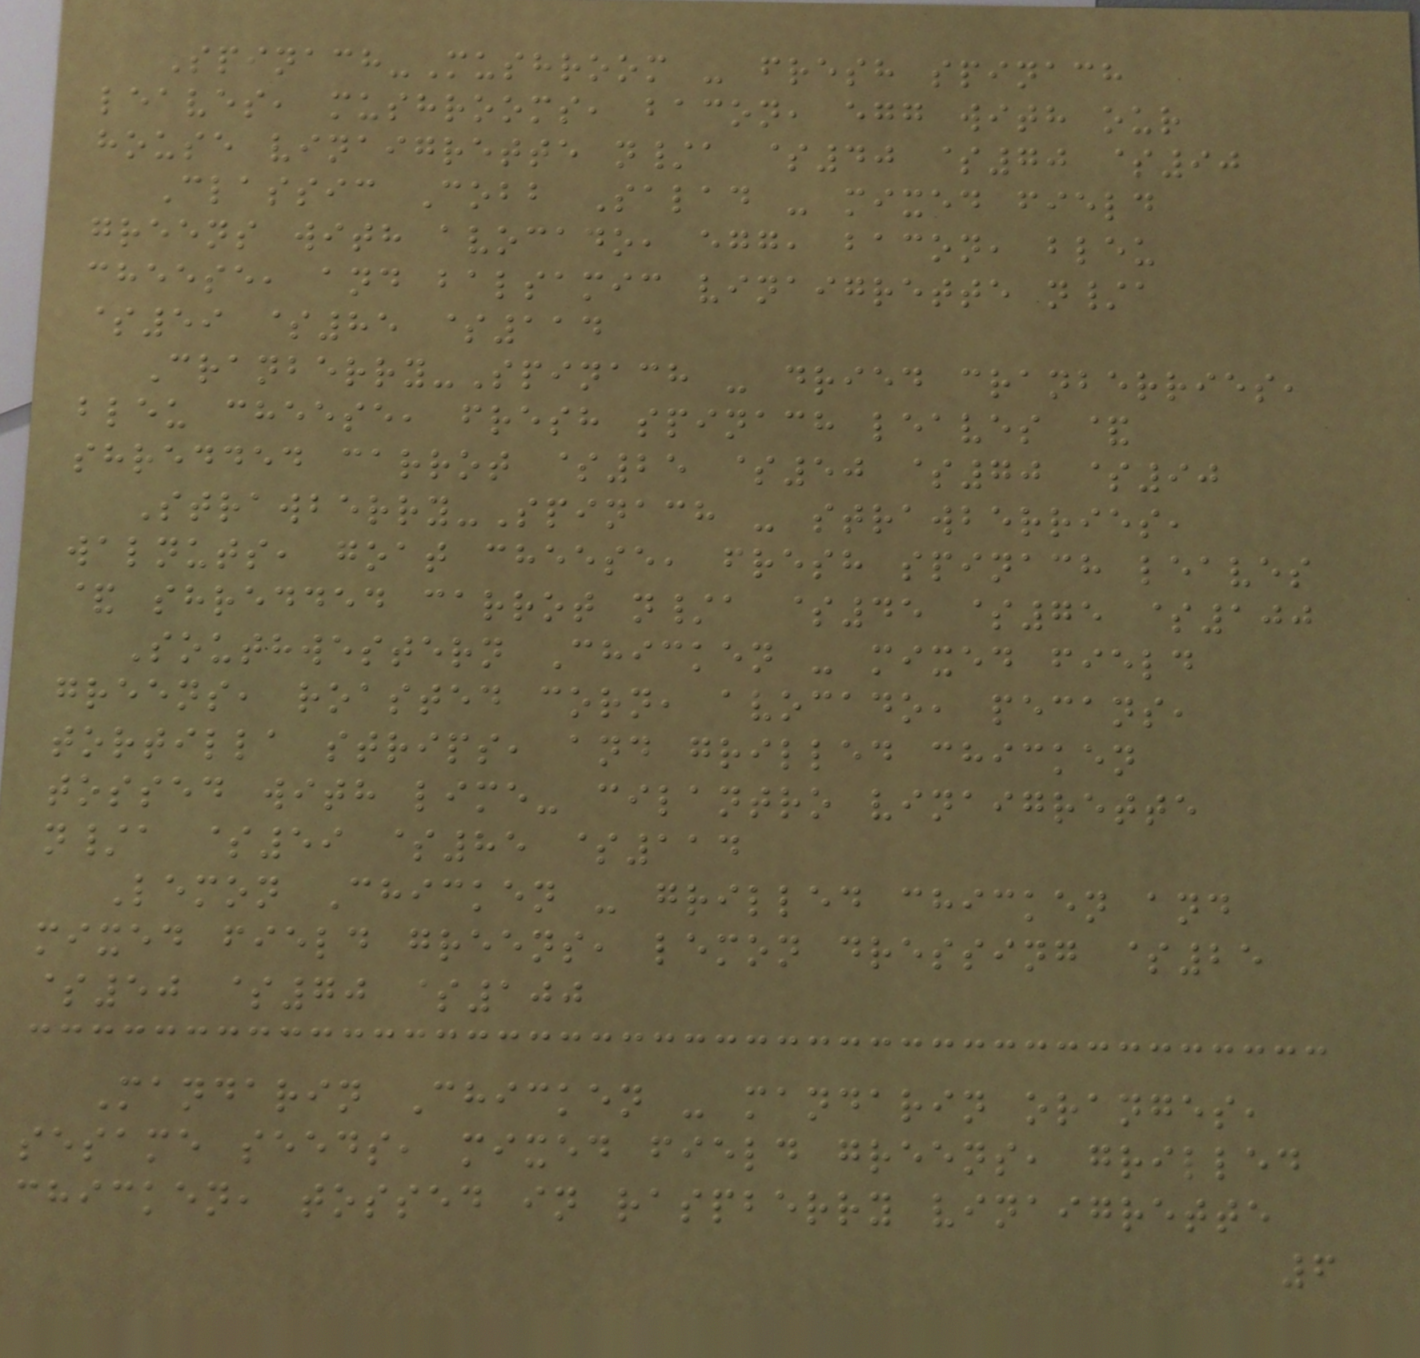Spinach-Mushroom - fresh spinach
leaves, mushrooms, bacon, egg with our
house vinaigrette n/a $40 $70 $90
Classic Cobb Salad - mixed field
greens with avocado, egg, bacon, bleu
cheese, and balsamic vinaigrette n/a
$59 $85 $114
Cranberry-Spinach - dried cranberries,
bleu cheese, fresh spinach leaves &
shredded carrot $25 $50 $70 $90
Strawberry-Spinach - strawberries,
walnuts, goat cheese, fresh spinach leaves
& shredded carrot n/a $45 $75 $100
Southwestern Chicken - mixed field
greens, roasted corn, avocado, pecans,
tortilla strips, and grilled chicken
tossed with lime- cilantro vinaigrette
n/a $59 $85 $114
Lemon Chicken - grilled chicken and
mixed field greens, lemon dressing $25
$50 $70 $100
Mandarin Chicken - mandarin oranges,
sesame seeds, mixed field greens, grilled
chicken, tossed in raspberry vinaigrette
6
